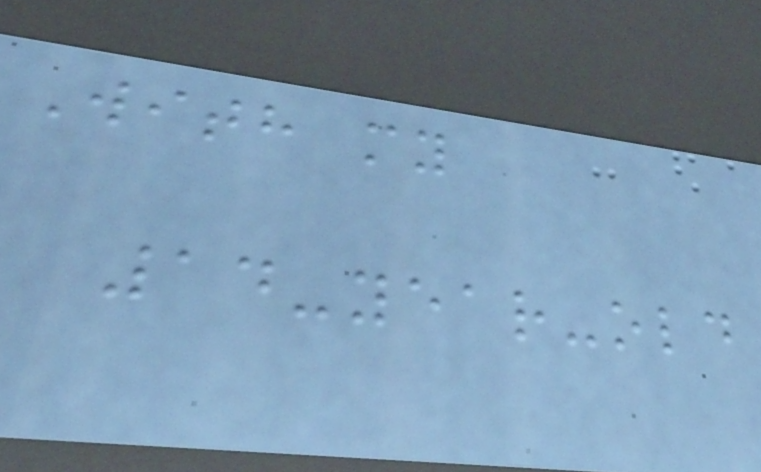With my
14-year-old
